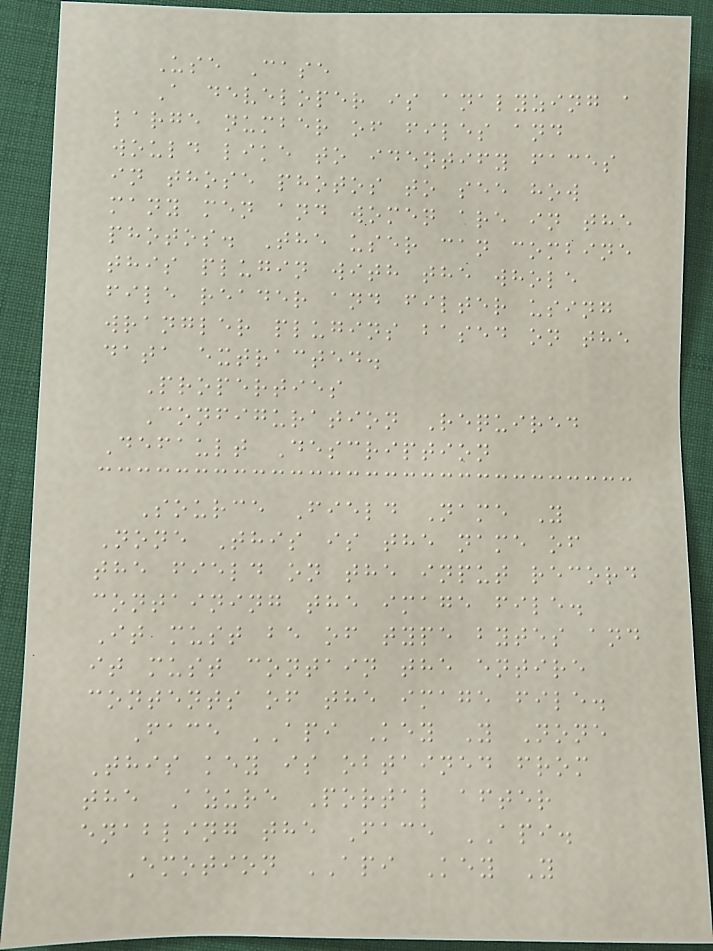Use Case
A developer is analyzing a
large number of files and
would like to identify faces
in those photos to see how
many men and women are in the
photos. The user can combine
this plugin with the whole
file reader and filter using
wrangler plugins based on the
data extracted.
Properties
Configuration Required
Default Description
Source Field Name Y
None This is the name of
the field on the input record
containing the image file.
It must be of type bytes and
it must contain the entire
contents of the image file.
Face API Key Y None
This key is obtained from
the Azure Portal after
enabling the Face API.
Emotion API Key Y
